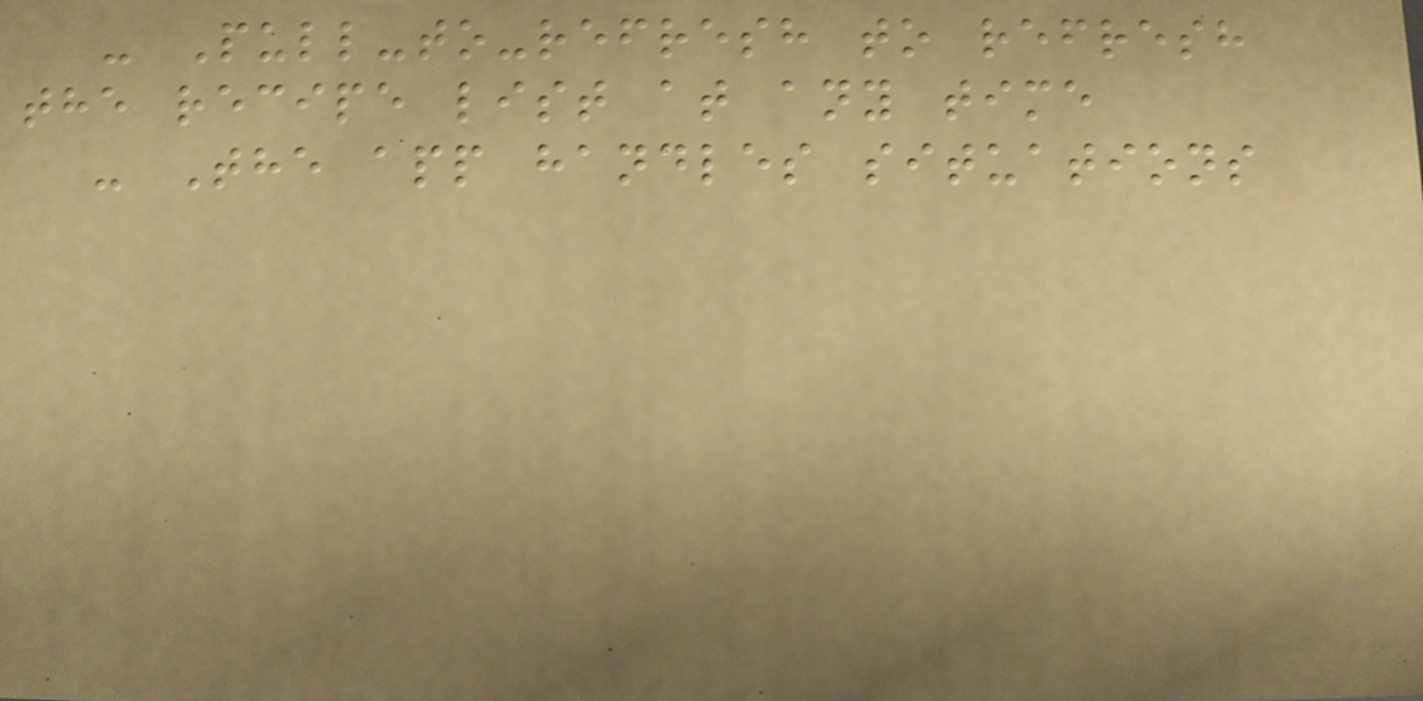- Pull-to-refresh to refresh
the recipe list at any time
- The app handles situations
